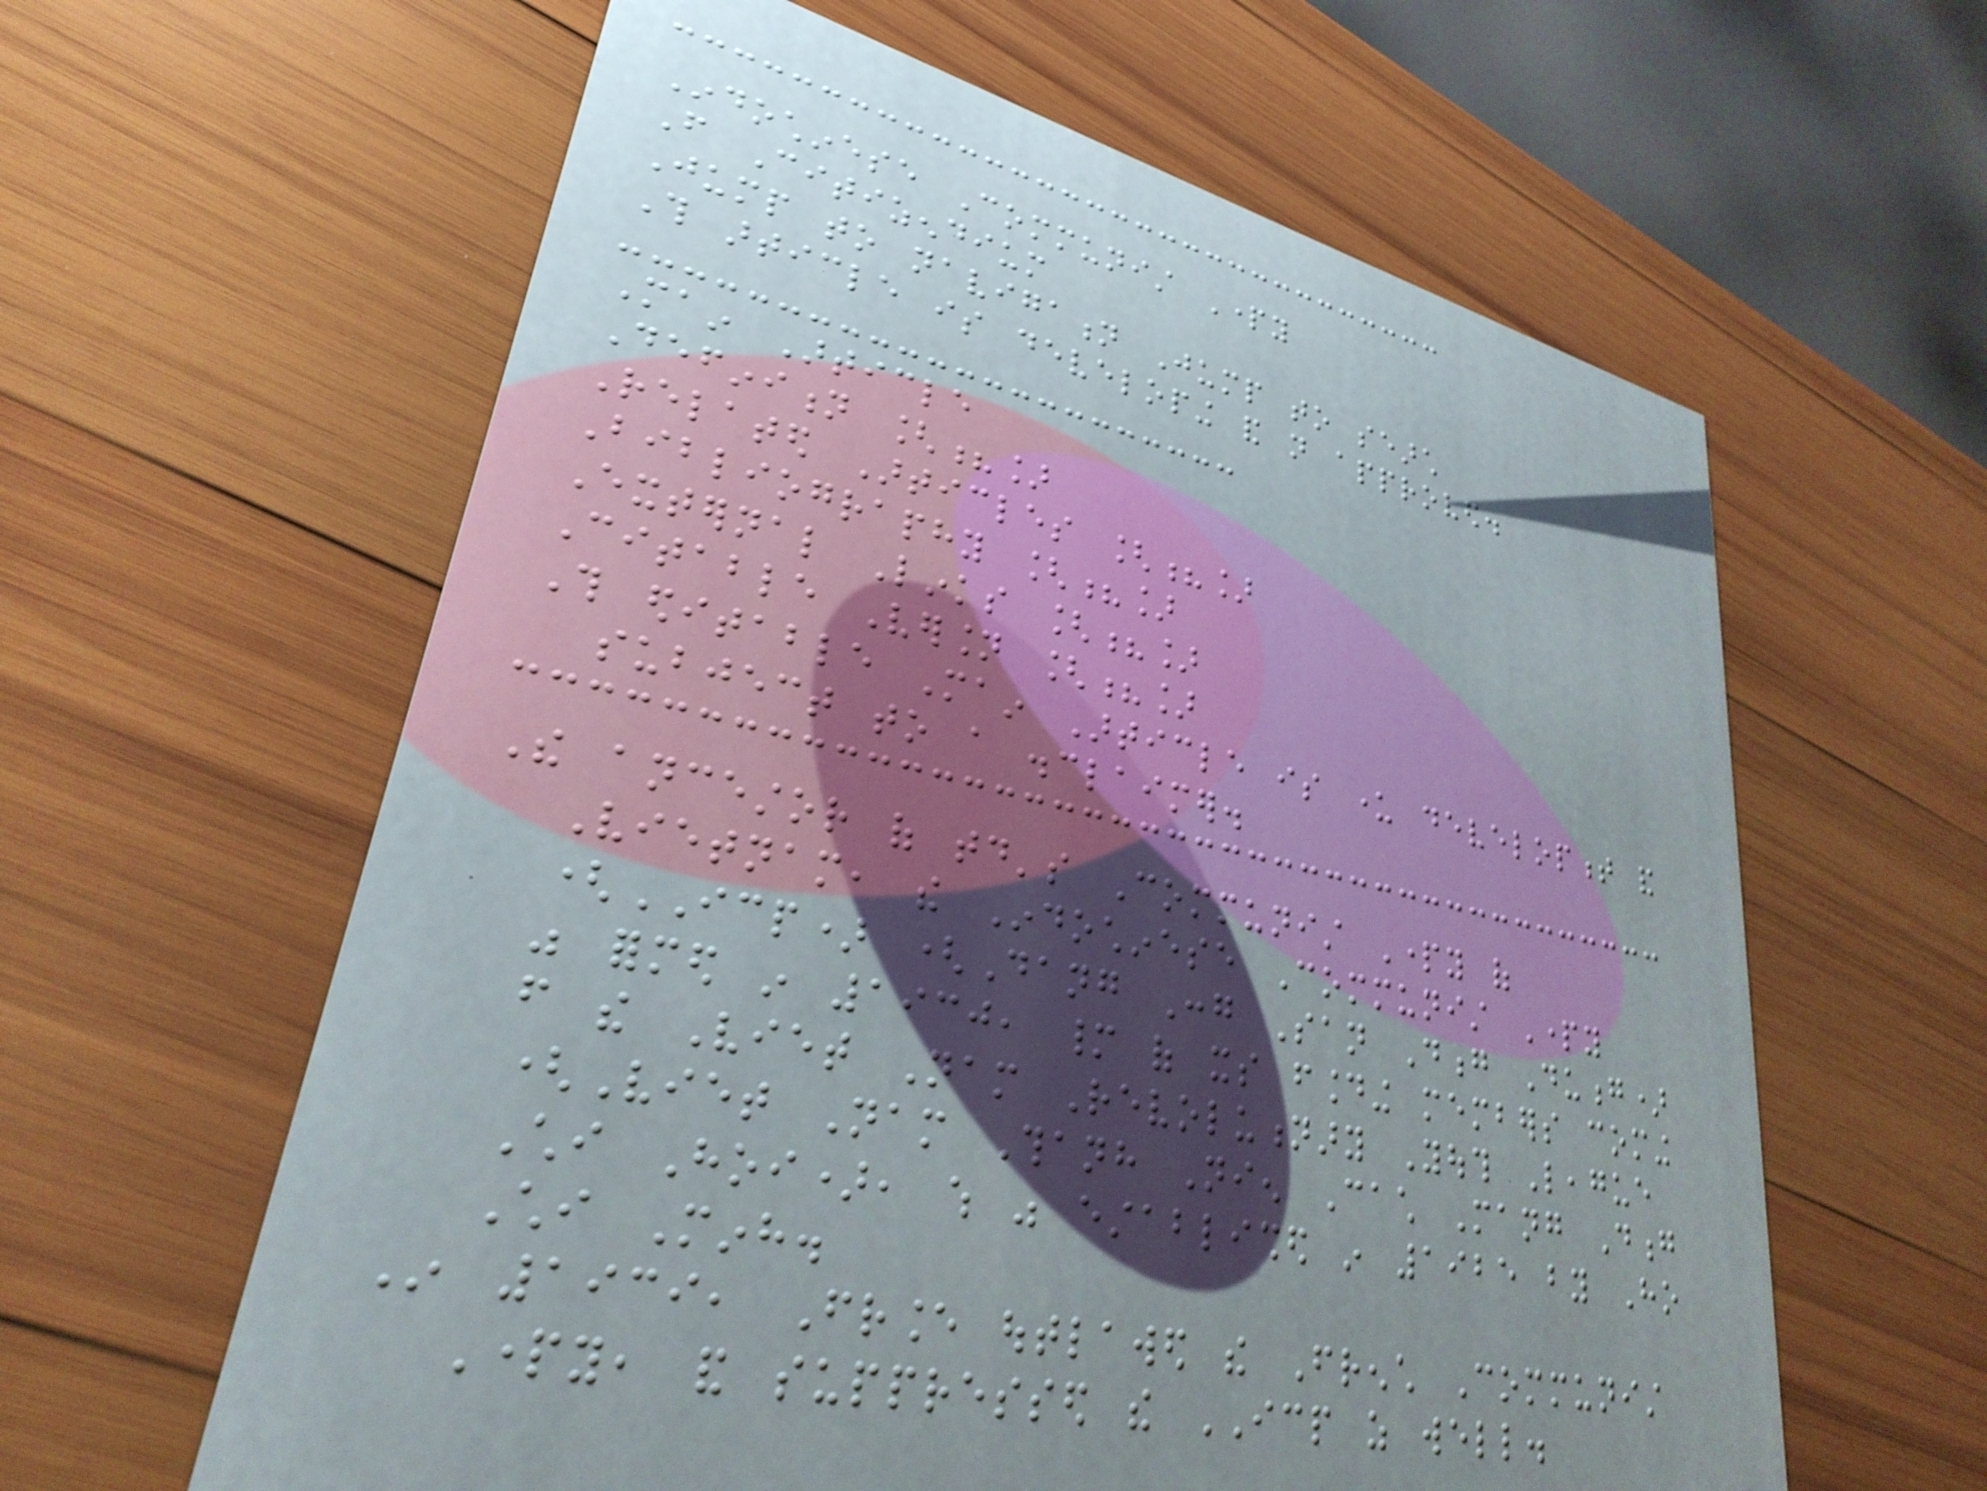Indochinese Communist Party
From Citizendium
Jump to navigation Jump to search
This article is developing and not approved.
Main Article
Definition [?]
Related Articles [?]
Bibliography [?]
External Links [?]
Citable Version [?]
This editable Main Article is under development and
subject to a disclaimer.
The ancestor of today's Communist Party of
Vietnam, the Indochinese Communist Party
(ICP) (Dang Cong San Dong Duong)
was formed in 1930, many of its founding members coming
from the Viet Nam Revolutionary Youth League
(Viet Nam Thanh Nien Cach Mang Dong
Chi Hoi), which was established in 1925 by Ho
Chi Minh.
In 1939, France outlawed the French Communist
Party, and suppressed the ICP as well.
